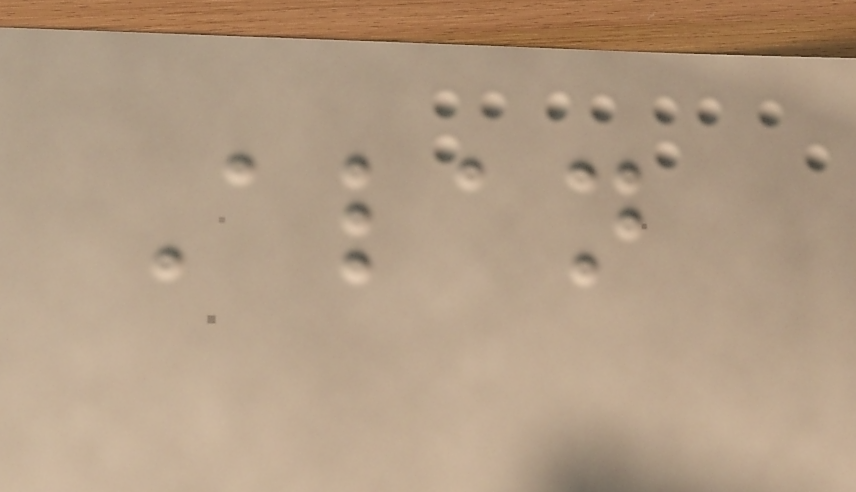Alan
